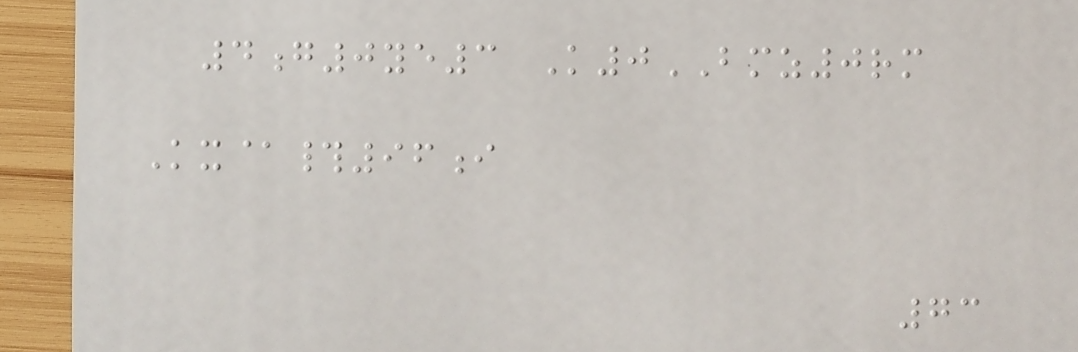4g0ye3 K0BMZ0rm
Kx@#96i
73
